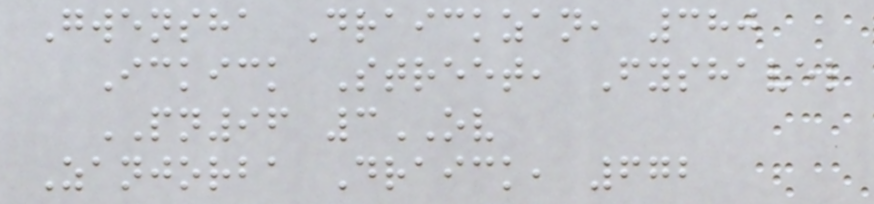Gwensha Draickzan, 380
Ickick Street, Fyshavel
PN96 3OV
Zanjorba Draick, 672
